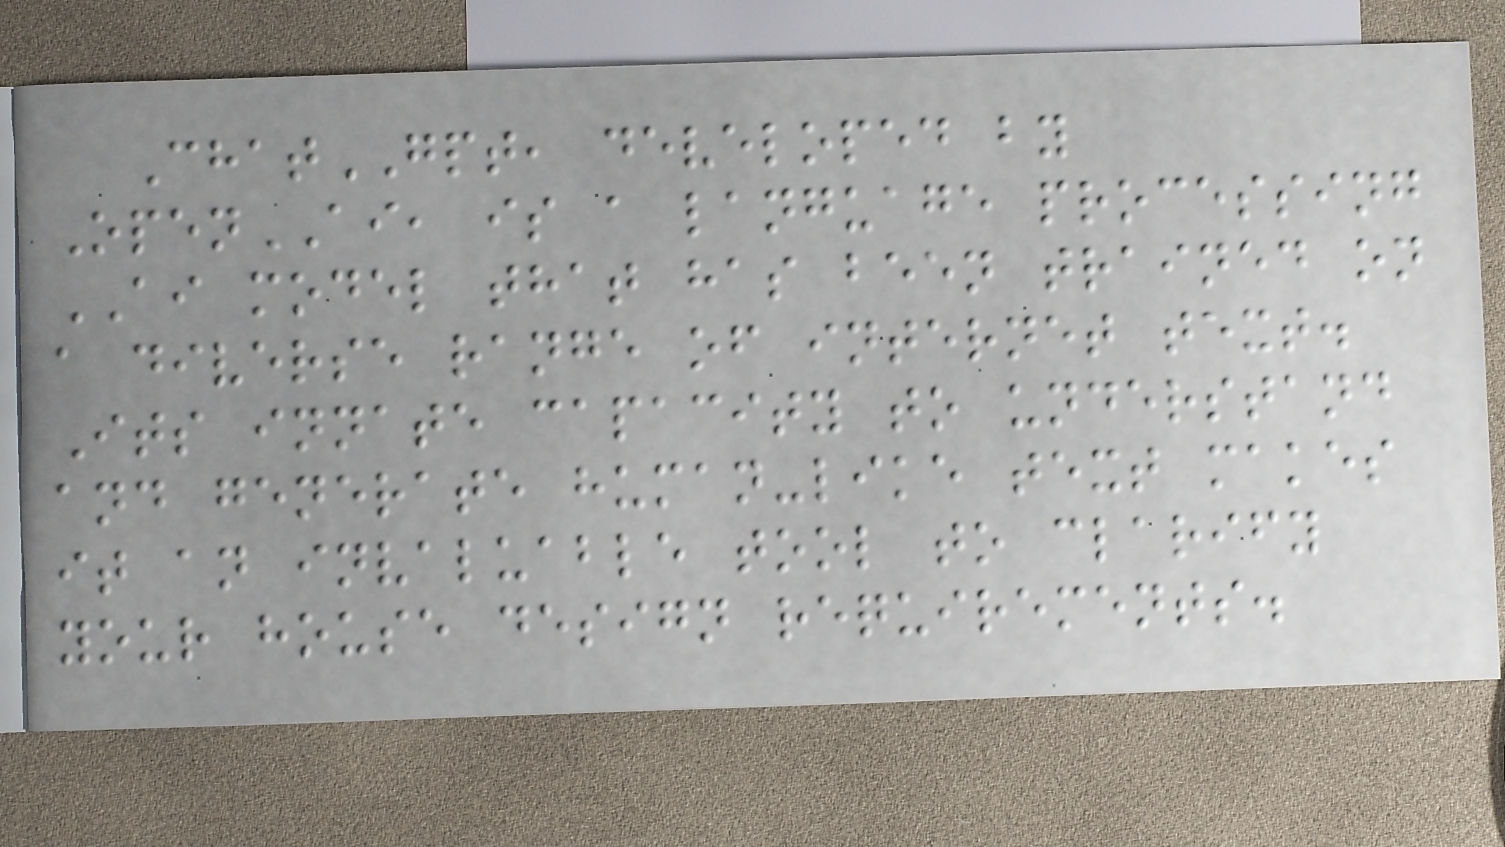ChatGPT, developed by
OpenAI, is a language processing
AI model that has been trained on
a diverse range of internet text.
Its innate capacity to understand
and generate human-like text makes
it an invaluable tool to clarify
your house design requirements.
